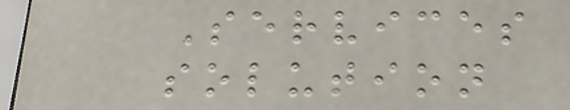Services
solution
